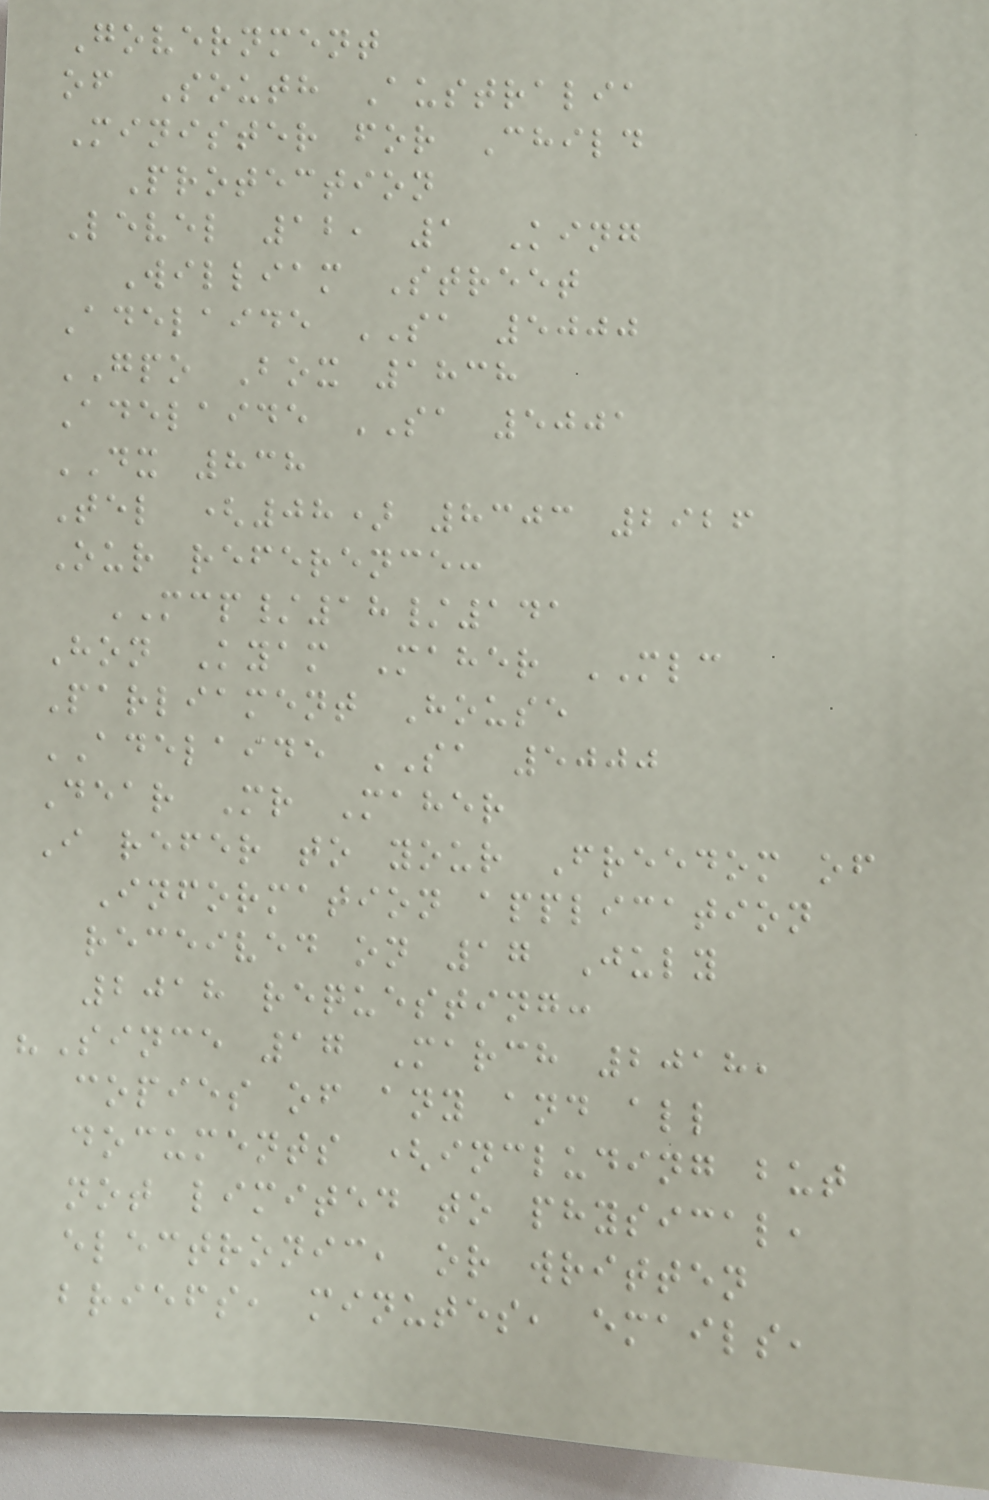Government
of South Australia
Minister for Child
Protection
Level 12, 1 King
William Street
Adelaide SA 5000
GPO Box 1838
Adelaide SA 5001
DX 838
Tel (08) 8303 2926
Our reference:
MCP/18/141
Hon Kyam Maher MLC
Parliament House
ADELAIDE SA 5000
Dear Mr Maher
I refer to your Freedom of
Information application
received on 17 July
2018 requesting:
"Since 17 March 2018,
copies of any and all
documents (including but
not limited to physical,
electronic, or written
briefs, minutes, emails,
